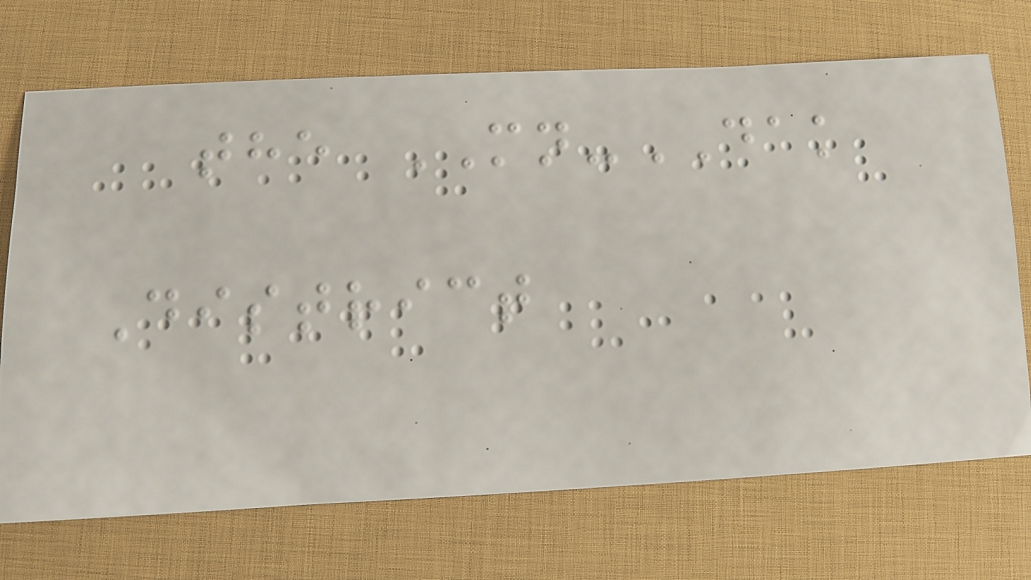the MN-DAK
District
